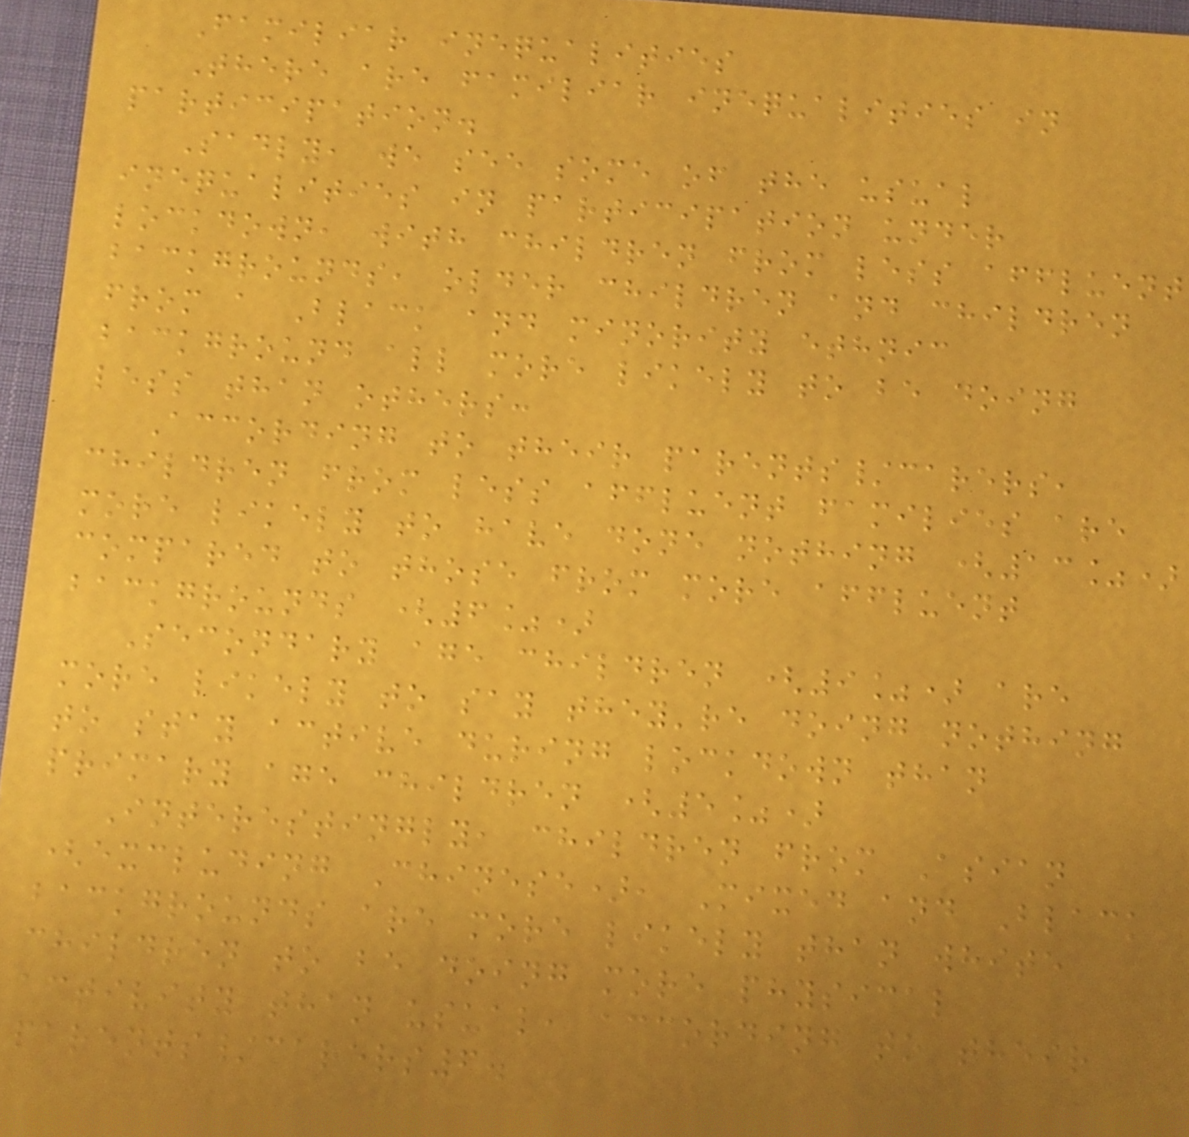Familiar inequalities
There are familiar inequalities in
participation.
Sadly, we see some of the usual
inequalities in participation under
lockdown, with children from less affluent
backgrounds, older children and children
from a Black and minority ethnic
background all more likely to be doing
less than others:
According to their parents/carers,
children from less affluent families are
more likely to have done nothing (13%)
compared to those from more affluent
backgrounds (6%)
Secondary age children (9%) are
more likely to say they're doing nothing
to stay active during lockdown than
primary age children (5%)
Interestingly, children from Asian
(excluding Chinese), Mixed and Black
backgrounds are more likely than white
children to be doing more physical
activity than usual, according to their
parents/carers6.
